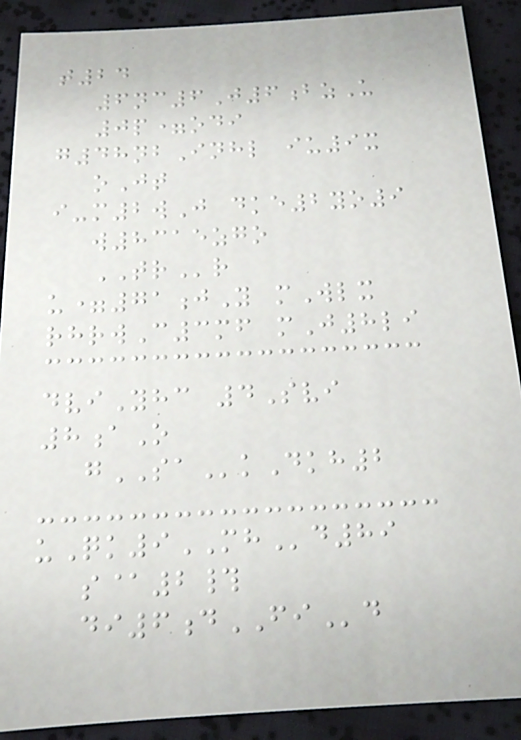t24
6nc6J6bzU
0p=odi
g48nbInhl iu9x
oJt
i-m2wJ dke2yo9
w8315zgo
TRr
u=71jY mWlx
rhrwC3mf mJ8li
dviYhc 4Svi
8aO
gSAkDkh2
uQk9MHd89
s@2#
di6dFId
